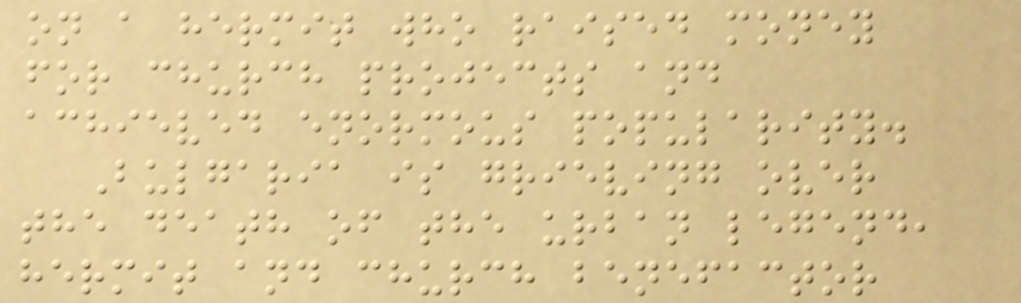on a hermit who raised money
for church projects and
achieved enormous popularity.
Bulgaria is grieving over
the death of the urban legend,
hermit and church benefactor
